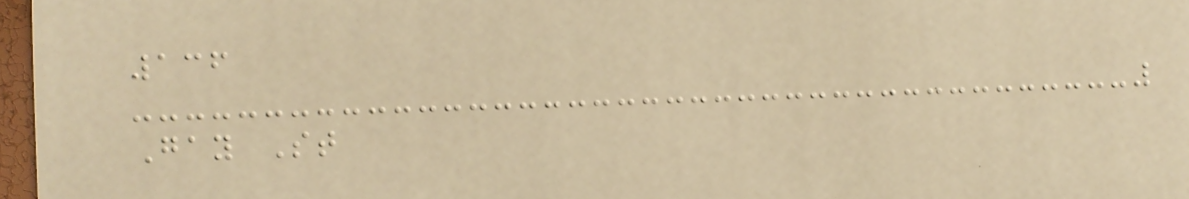136
Gay St
